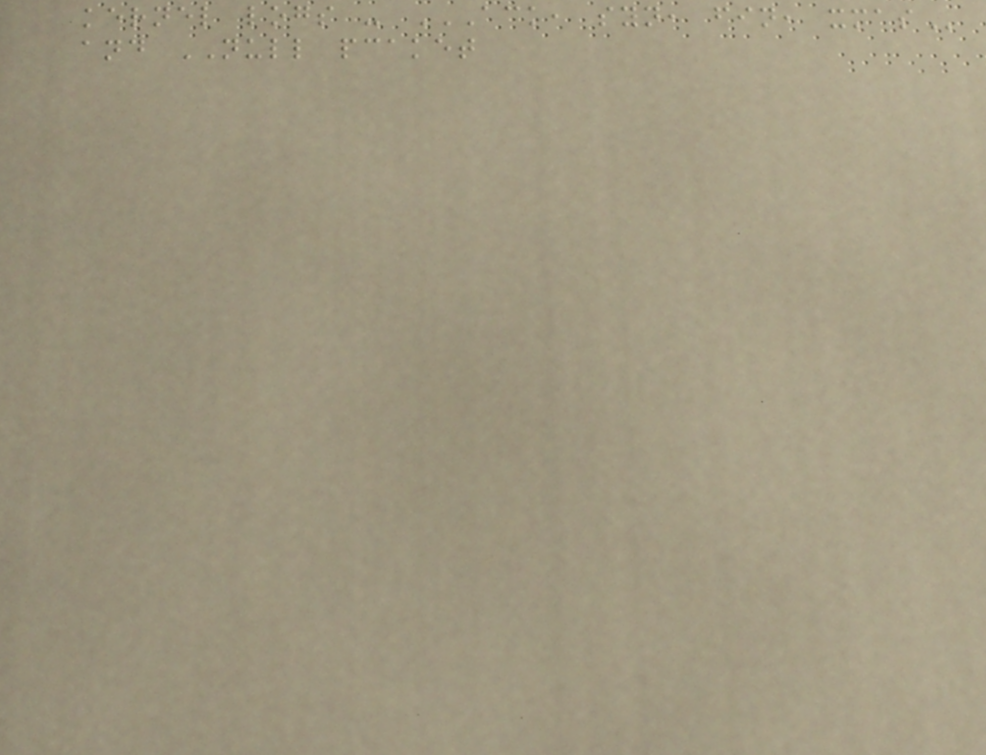kernel logs - ACK, SYN, FIN, XMAS
and NULL pcaket
